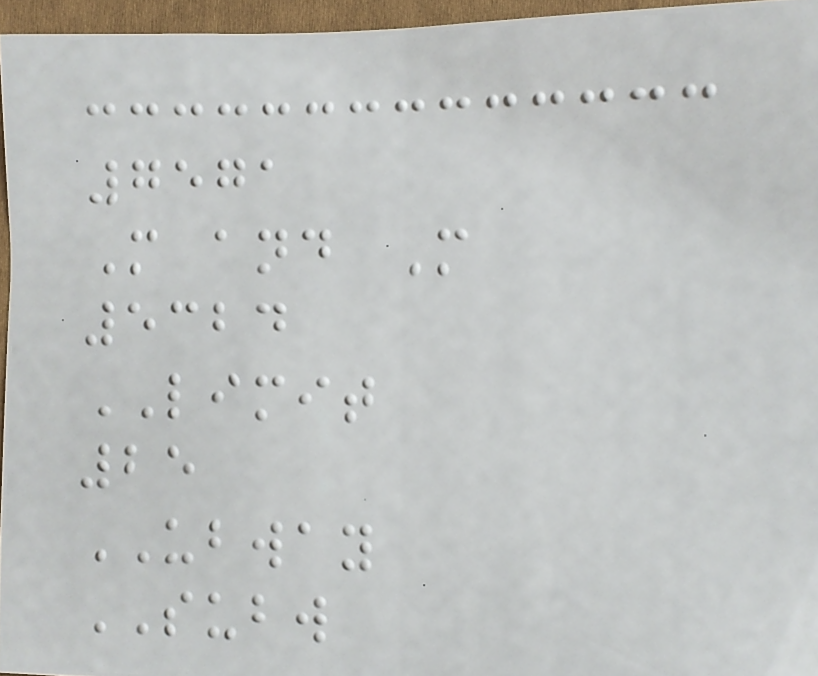7571
M and M
5324
LIMIT
25
UBWAY
SUBW
